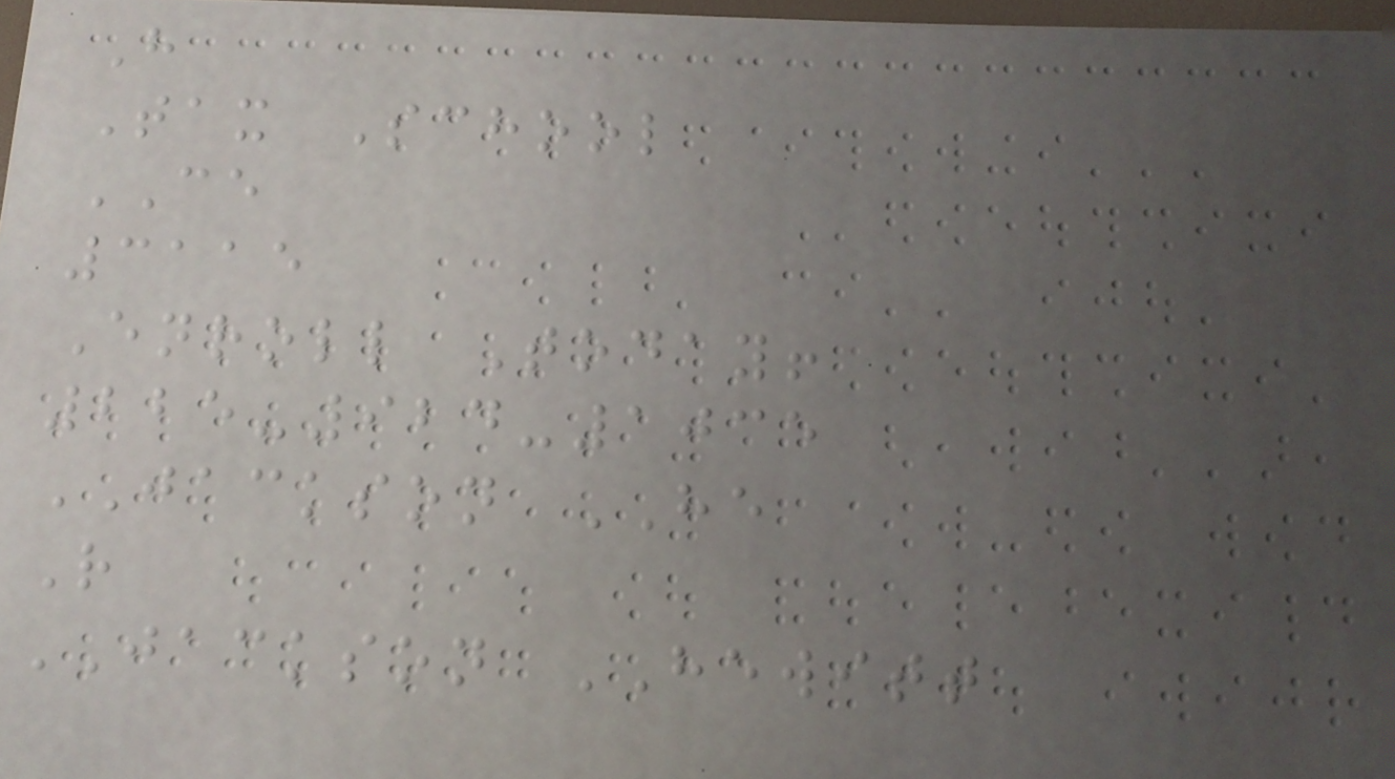H
Tax School
CE
3115
Enroll Today!
225-924-1035
JACKSON HE
R
JACKSON HEWITT
